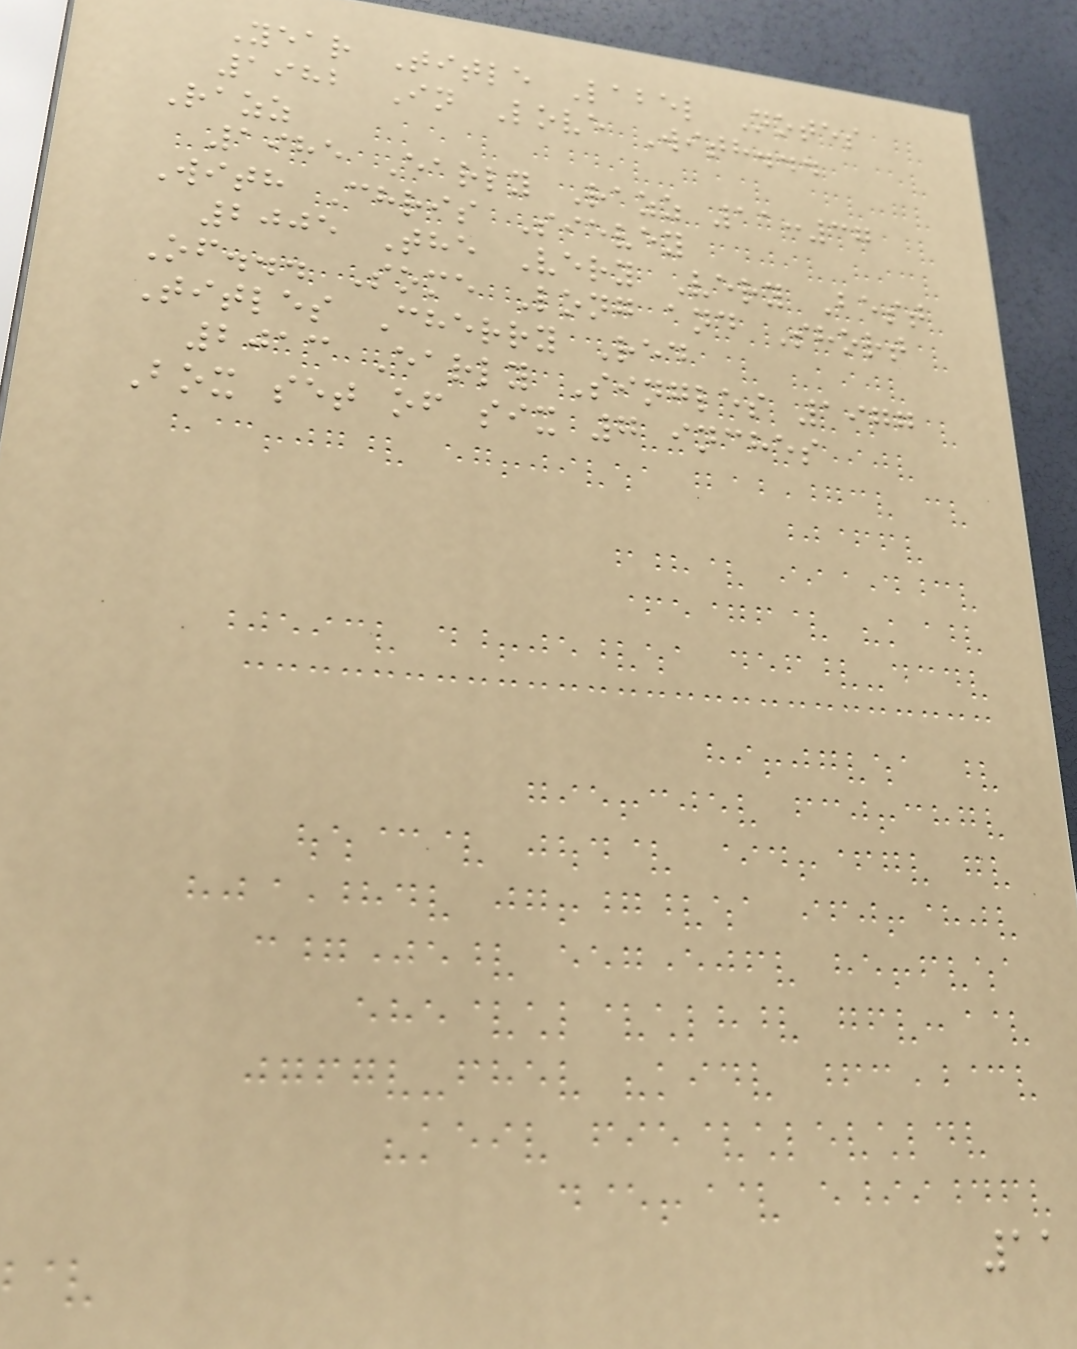Year Title Label Notes
1982 In Love With...
Razz
1985 Early Razz 11:37
With Chris Sievey
2005 The Very Very Best
Of... Some Long and Short
Titles Cherry Red
2013 Early Singles 1977
Box set of six 7 inches
11
